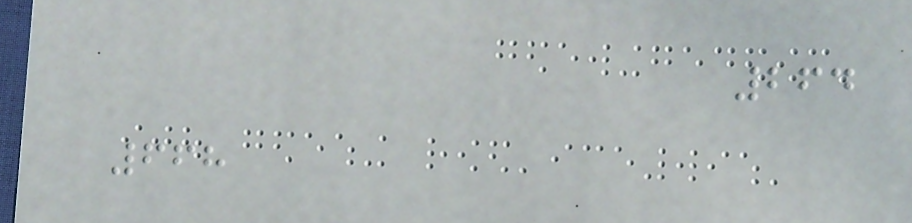264
668
